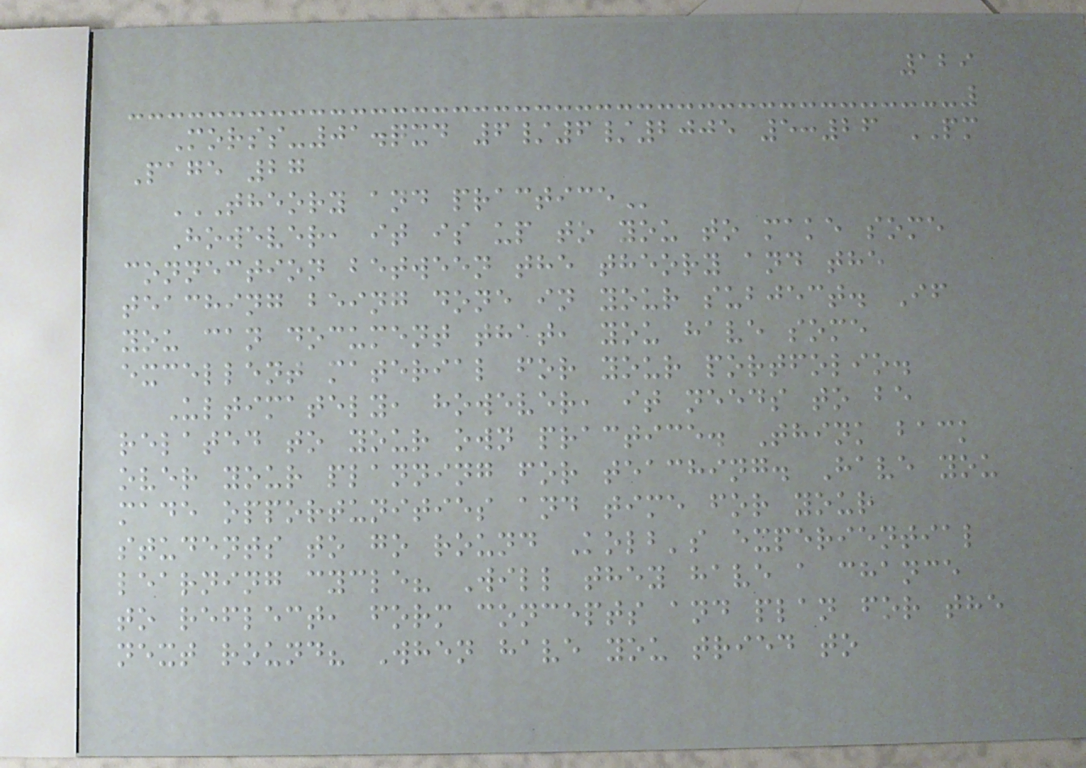129
Morss-01.qxd 6/6/2005 5:26 PM
Page 27
THEORY AND PRACTICE
However, it is up to you to make some
connection between the theory and the
teaching being done in your subject. If
you can document that, you have some
excellent material for your portfolio.
Ultimately, however, it needs to be
related to your own practice. Think back
over your planning for teaching. Have you
made opportunities and time for your
students to go round Kolb's experiential
learning cycle? Will they have a chance
to reflect, form concepts and plan for the
next round? When have you tried to
